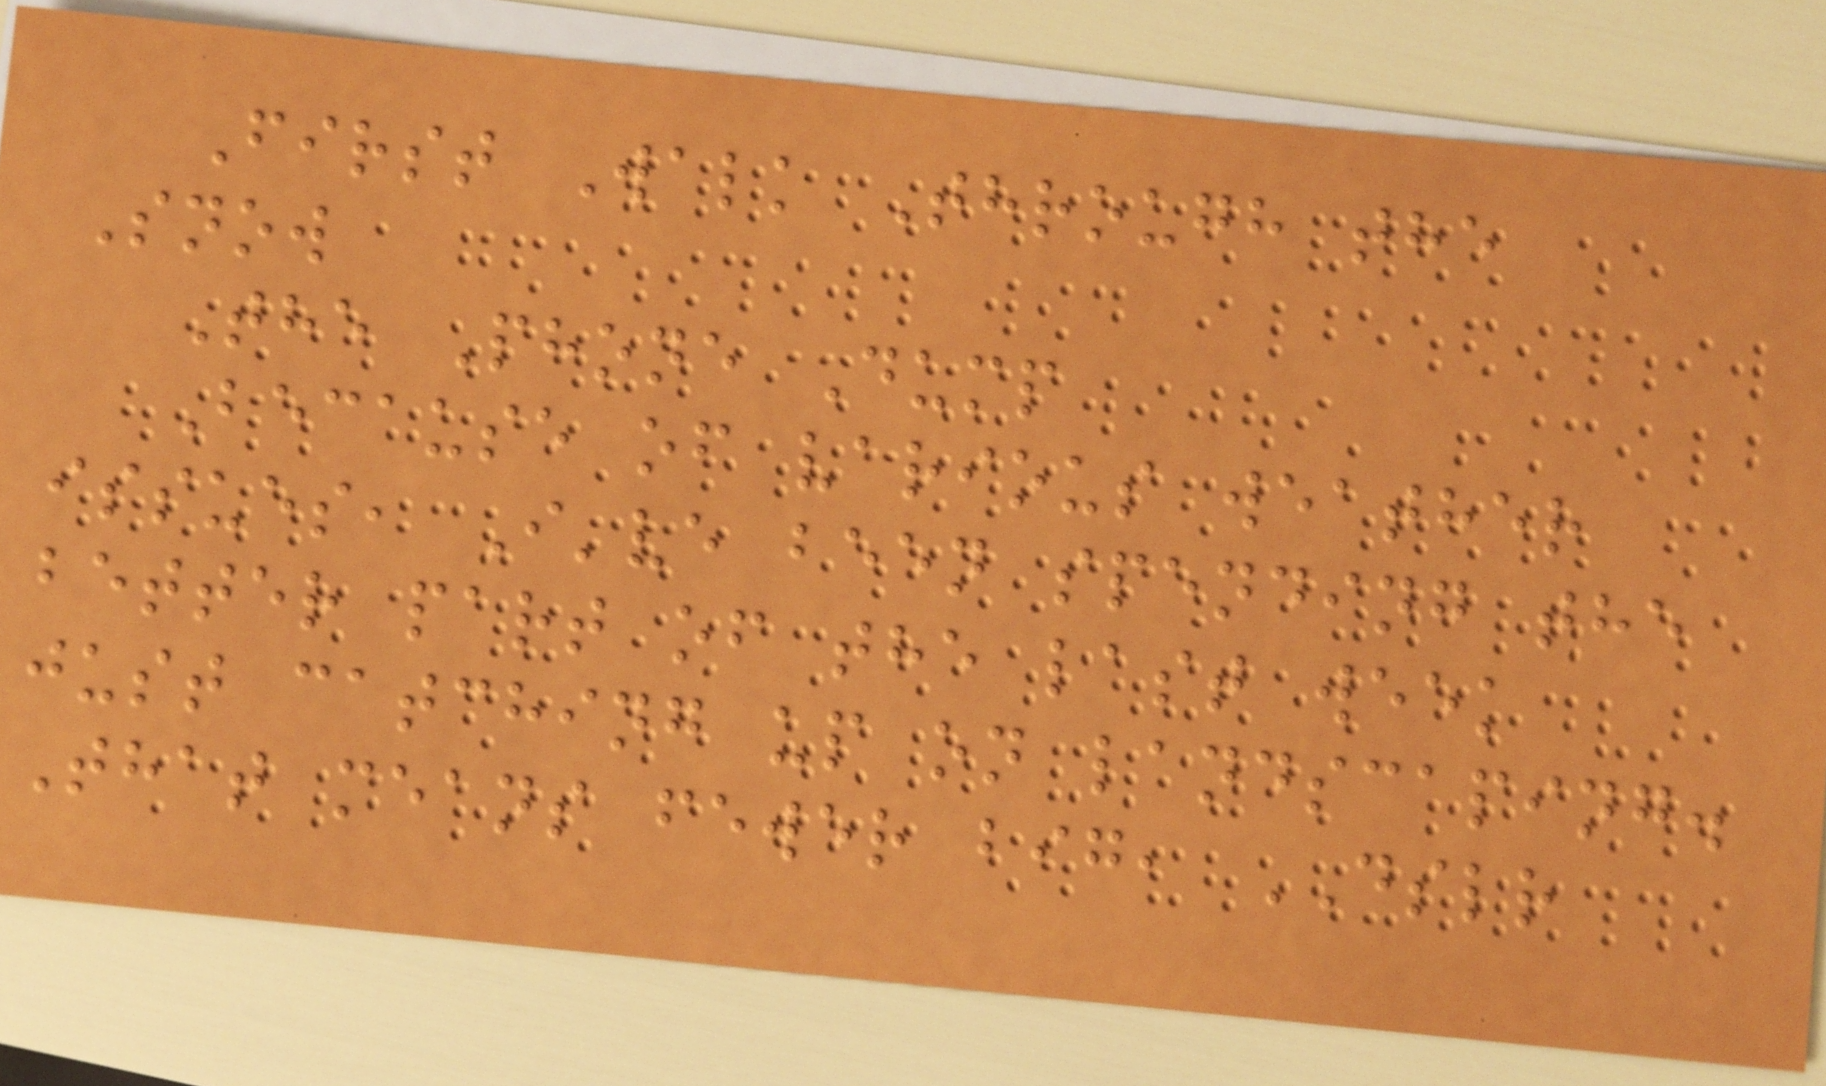First Walk Through the
Snow
The Phone Dump
Because of various weather
issues, I've been spending the
better part of the last week
just catching up on landscaping.
That means fewer big, DSLR
